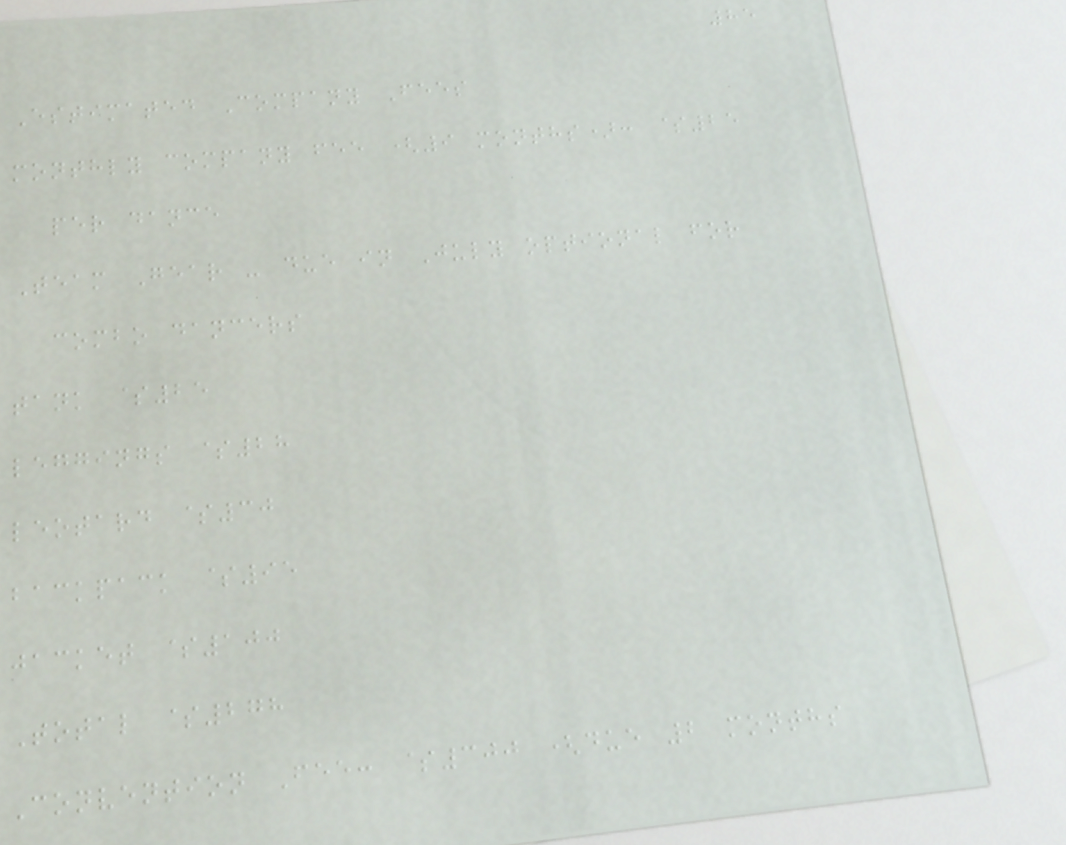85
Estimated Company Fees
monthly company fee (9 months): $25
per dance
Team Gear - due in July optional for
combo dancers
tank $25
leggings $28
leotard $30
backpack $95
jacket $100
Total $278
Convention Fee: $300 (due 2 months
